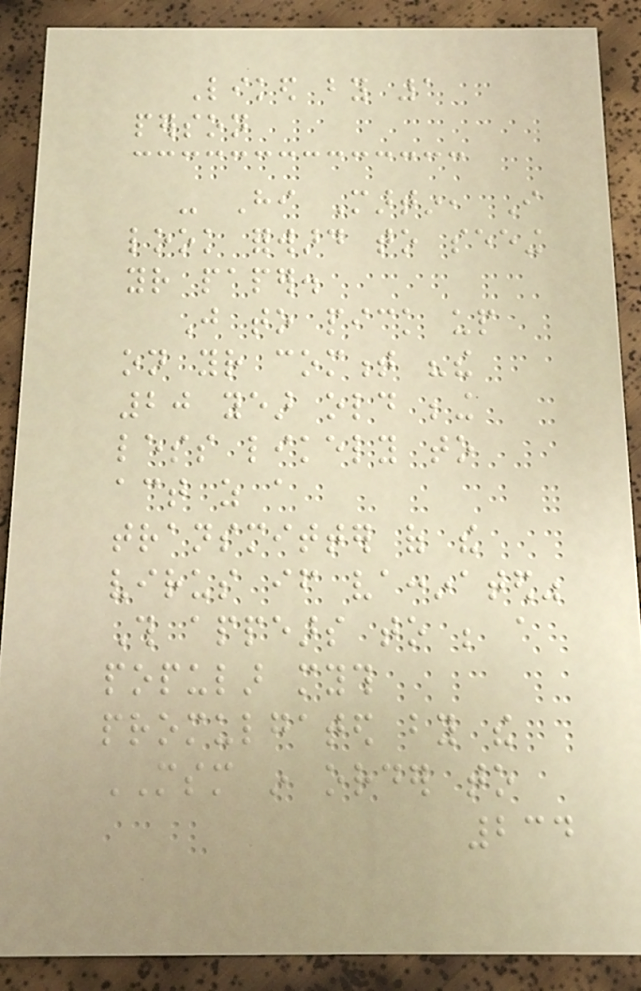Liked by 1
person
- Hi Martin, I
look forward to seeing
your paper.
Just to pick up
on your comment "the
20 year old being
less likely to
act as a
transmitter of the
virus if vaccinated"
This appears to be a
popular myth
promulgated by the
MSM in order to
234
